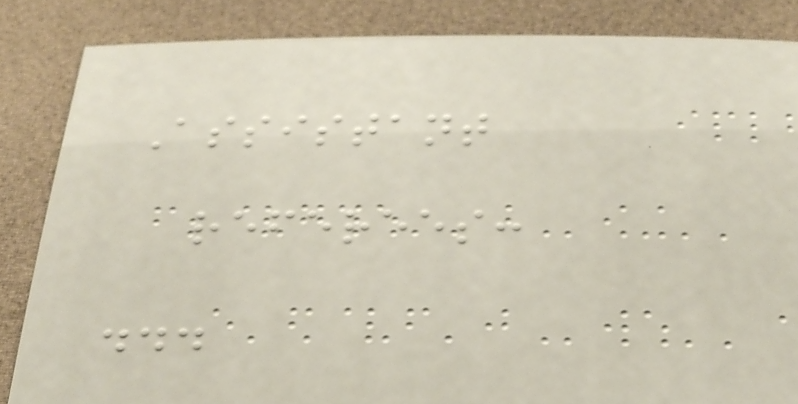Assistant
referees:
...
